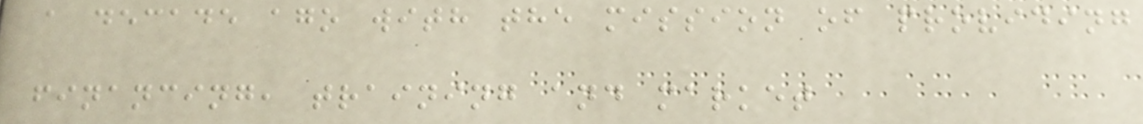a decade ago with the mission of providing
financing, training and market
